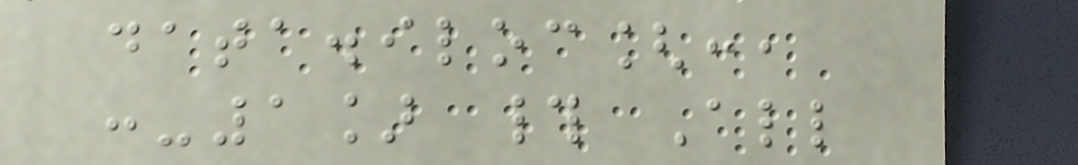data.iloc[:,
:-1] # All
